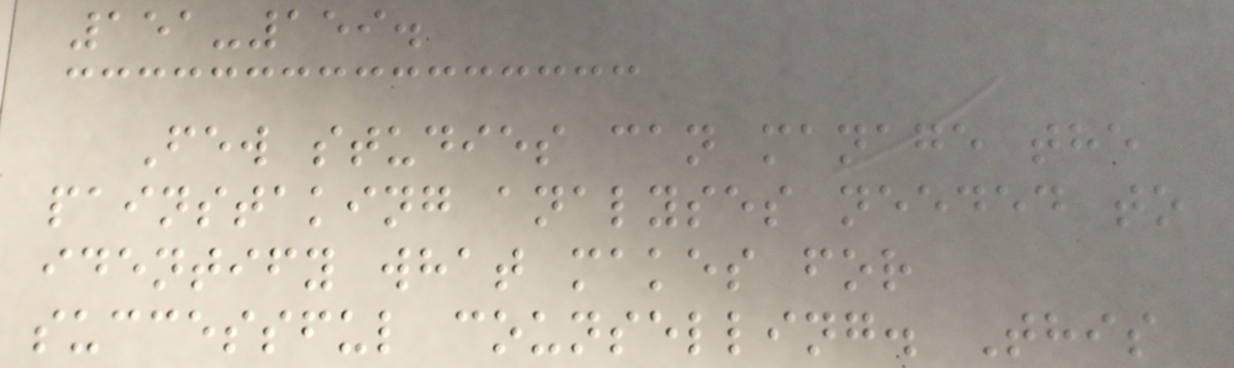151-159.
Few studies can manage the
painstaking analyses needed to
identify what makes for
successful counselling. This
